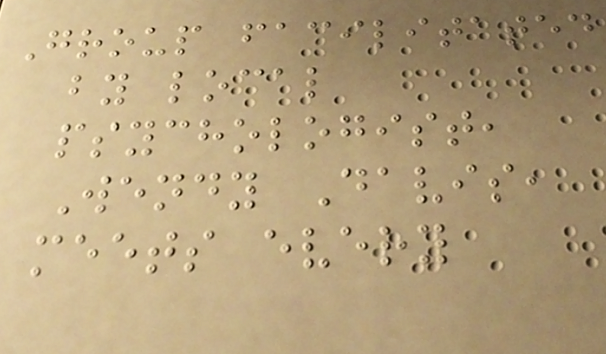Group facilitated
by local
psychologist,
Wendy Davis,
meets every
